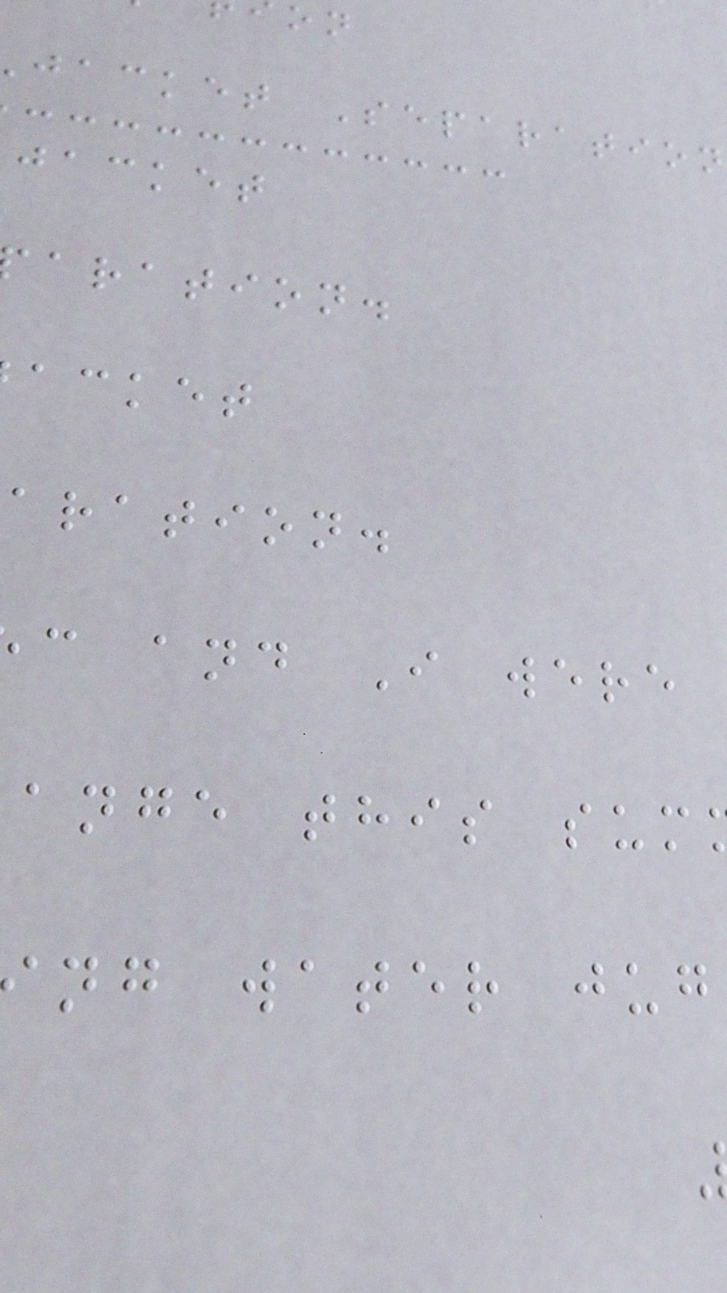jacket Separation
jacket
aration.
acket
aration.
c and I were
ange this sum
ng water jug
